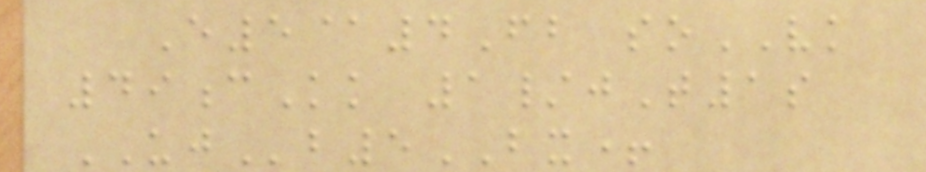E5@4Fb soVK
49cKk 1/jT1s
UJb5BX+
